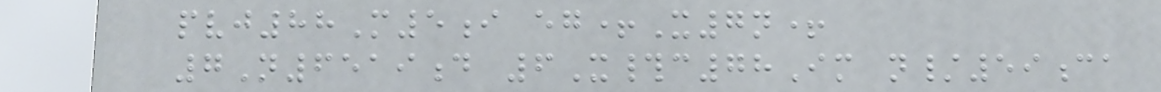pvj88M5i eg+X7n+
7N6519d 6X#c78Im n/59ca
